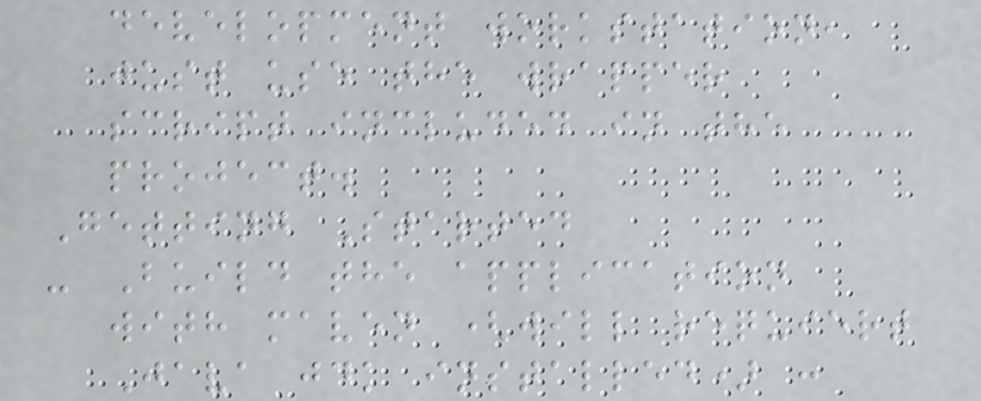development workstation,
just use the wrapper
script included in the
project.
Getting Started
- Build the application
with maven (will requiert
Java jdk installed) :
